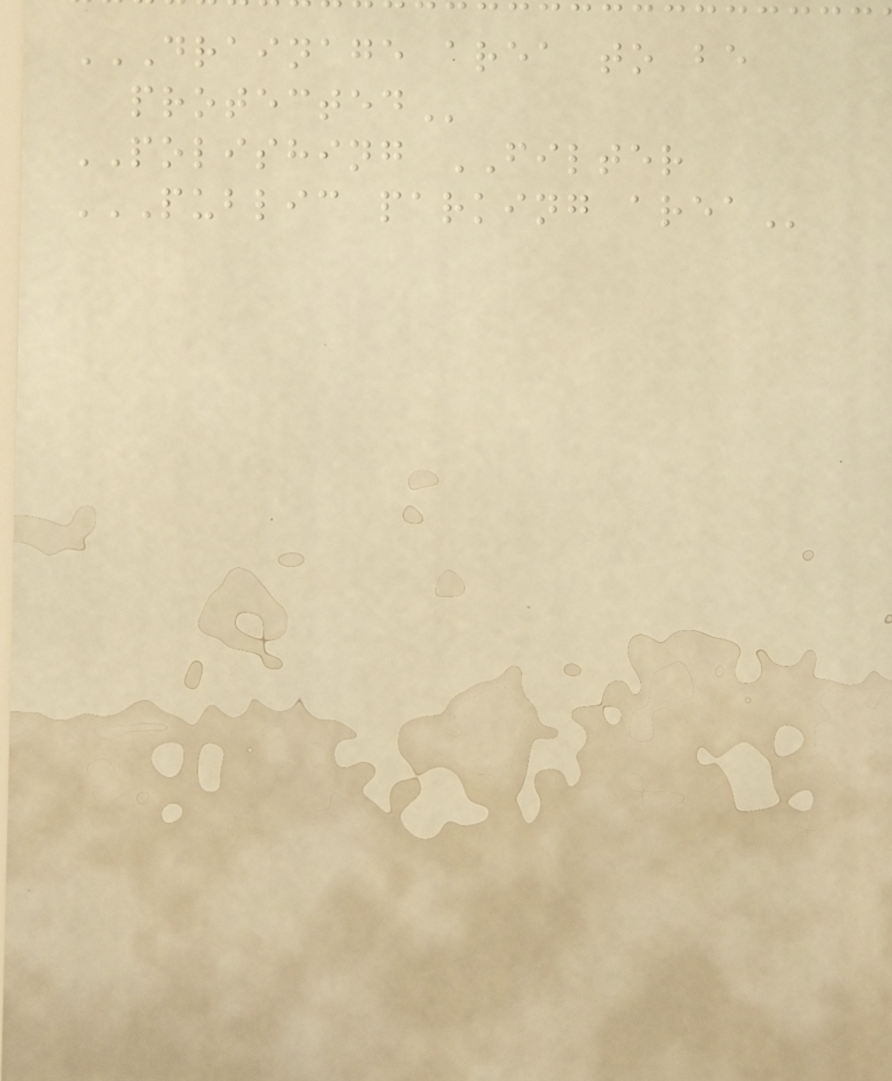DRAINAGE AREA TO BE
PROTECTED
POLISHING FILTER
PUBLIC PARKING AREA
